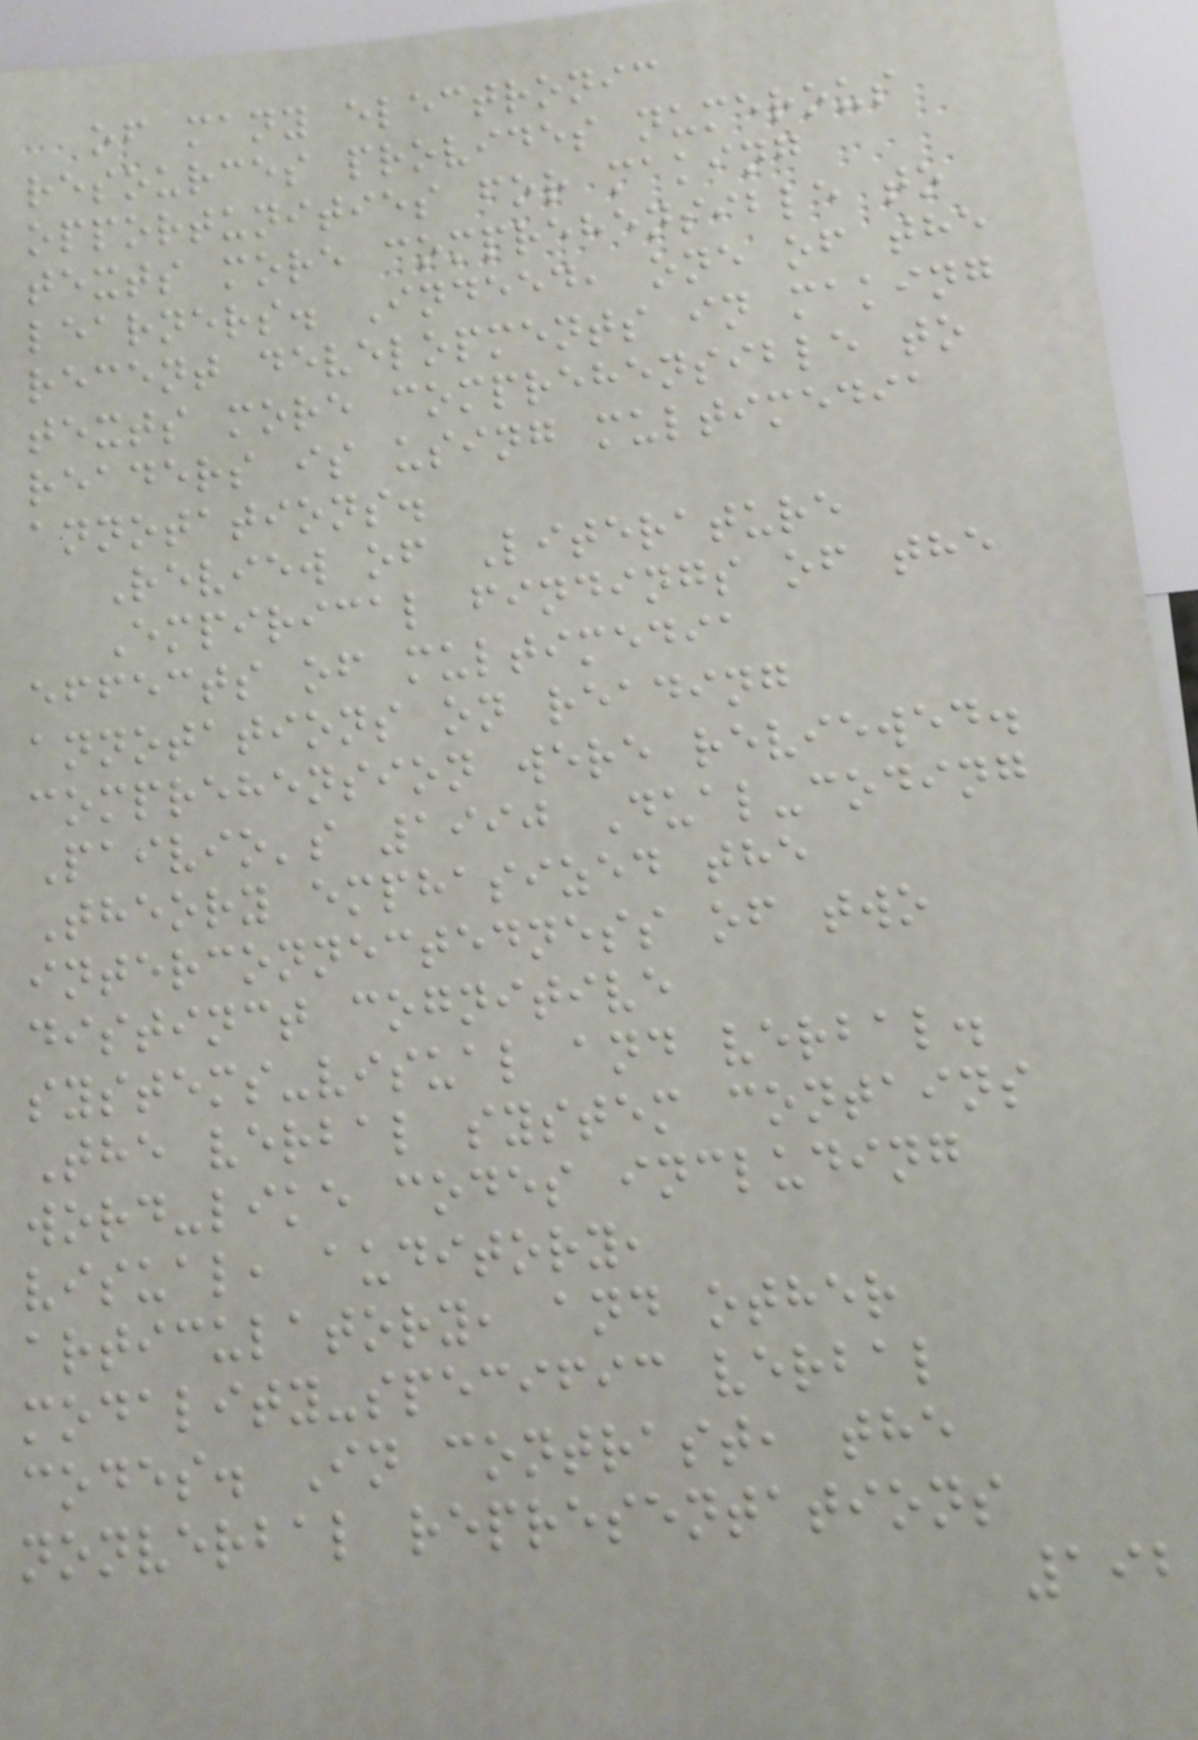of many electronic
resources provides numerous
opportunities for making
texts more comprehensible to
learners. Indeed, one of the
recent developments in making
texts more comprehensible to
readers is using multimedia
annotations.
Review of Literature
Empirical findings of the
effects of multimedia
annotations on reading
comprehension were reviewed.
Paivio's 1990 Dual-coding
Theory emphasized the
interconnectedness of two
distinct cognitive
systems-visual and verbal.
The verbal system contains
word-like codes including
visual, auditory,
articulatory, and other
modality-specific verbal
codes. In contrast, the
nonverbal representations
192
